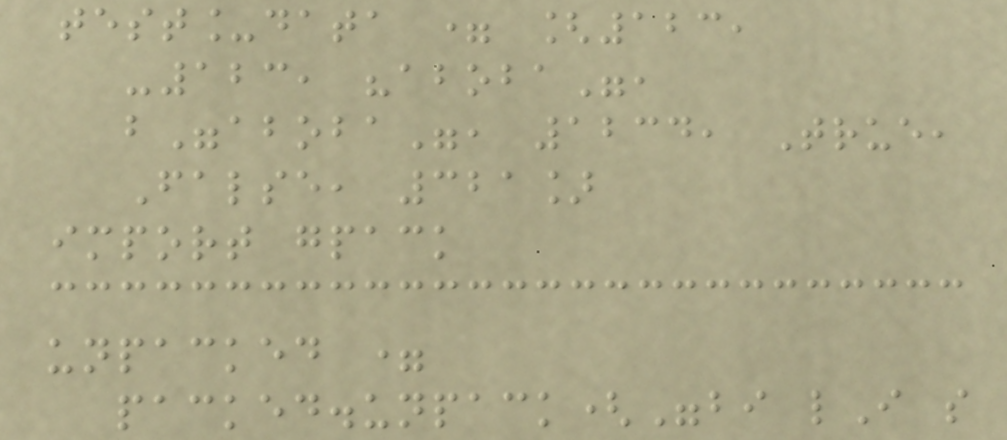test_data = [123,
-123, "aboba",
b"aboba", 1234, True,
False, 321]
import gpack
unpacked =
packed.unpack("bi lI s
